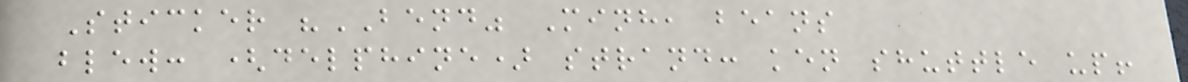Sticker "BEND" Minh, beans
blew: (delphine) strand: ken shuttle up!
